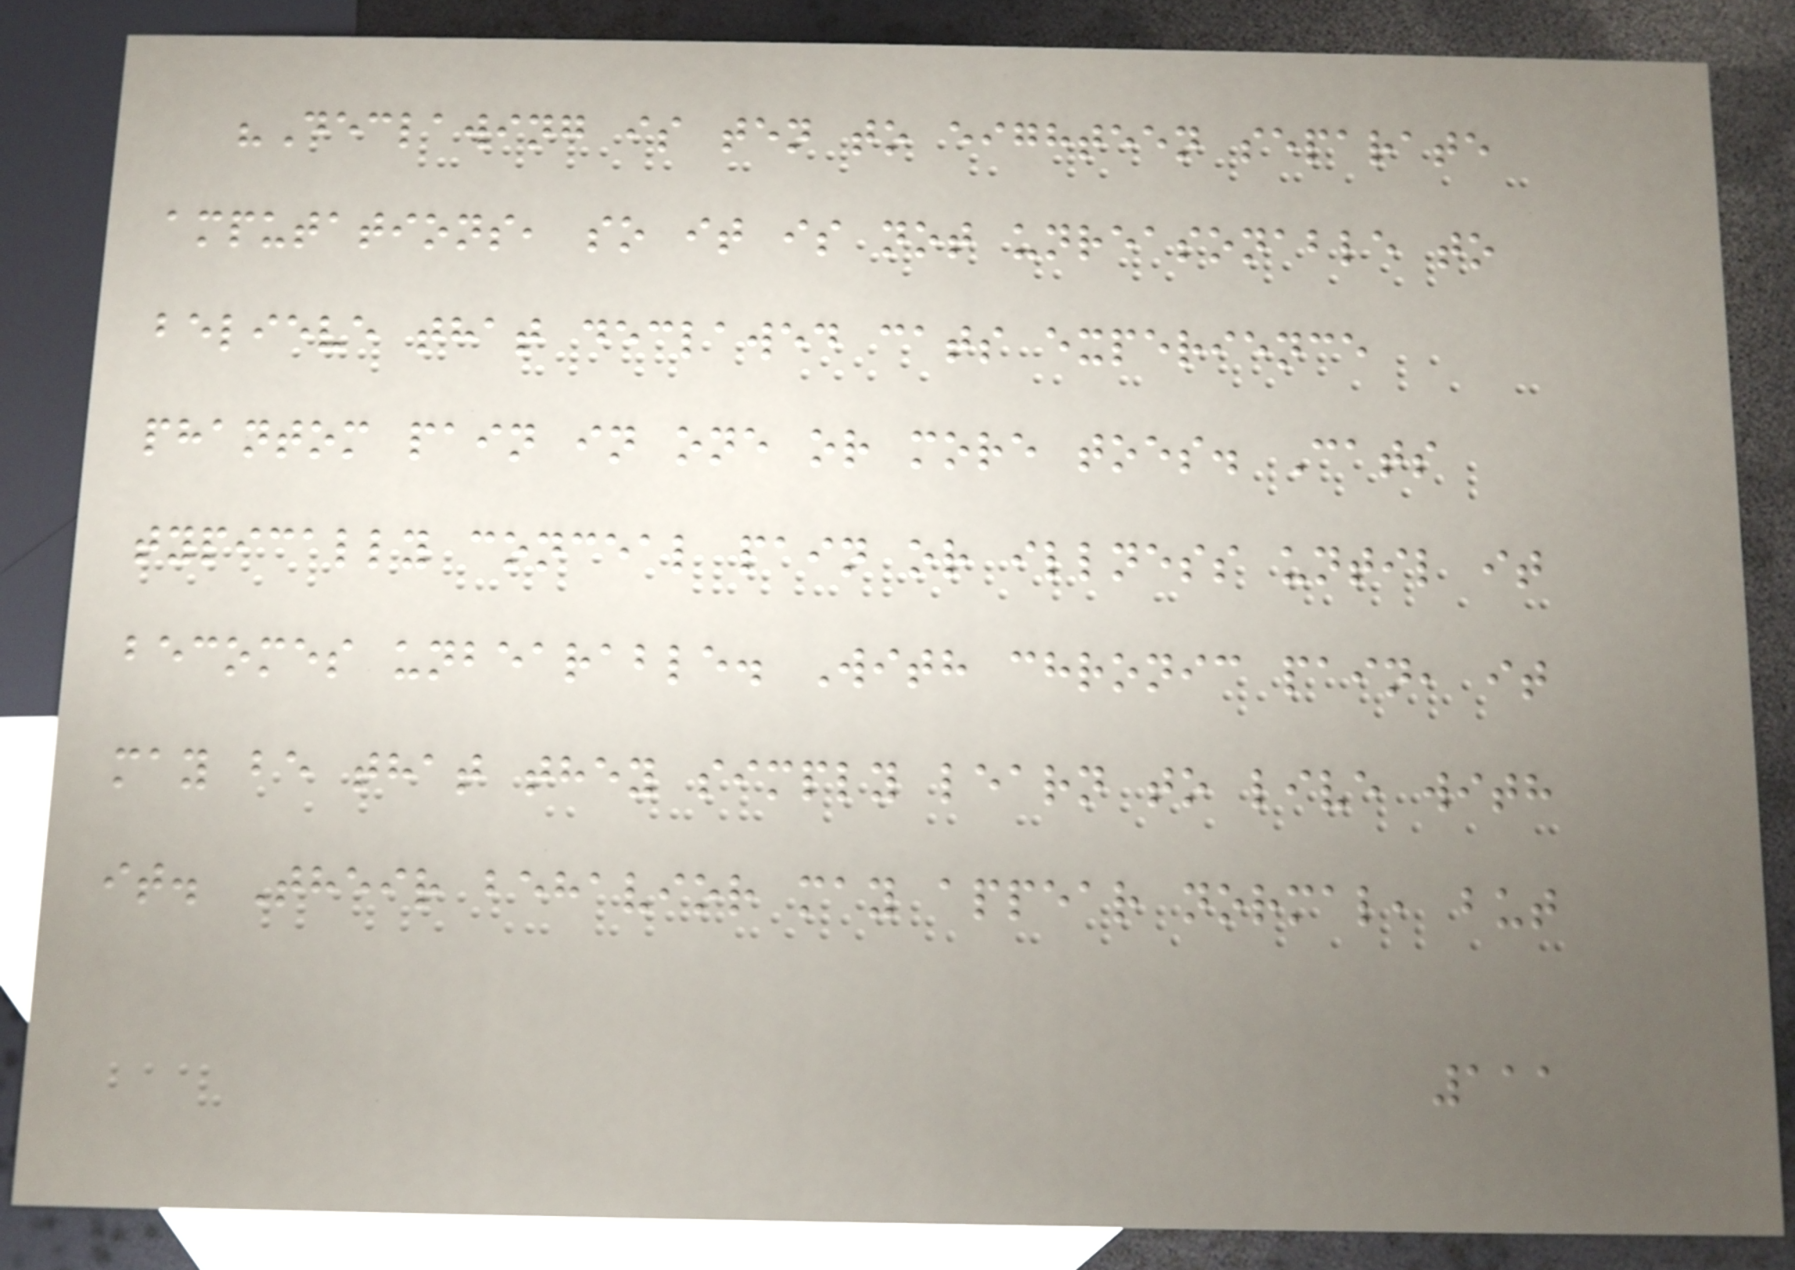"Declawing is ten to eighteen separate
amputations, so it is not unreasonable to
believe that declawed cats experience
phantom pain in one or more toes. Cats
typically conceal pain or illness until it
becomes unbearable. With chronic pain, it
may be that they simply learn to live with
it. Their behavior may appear normal, but
111
